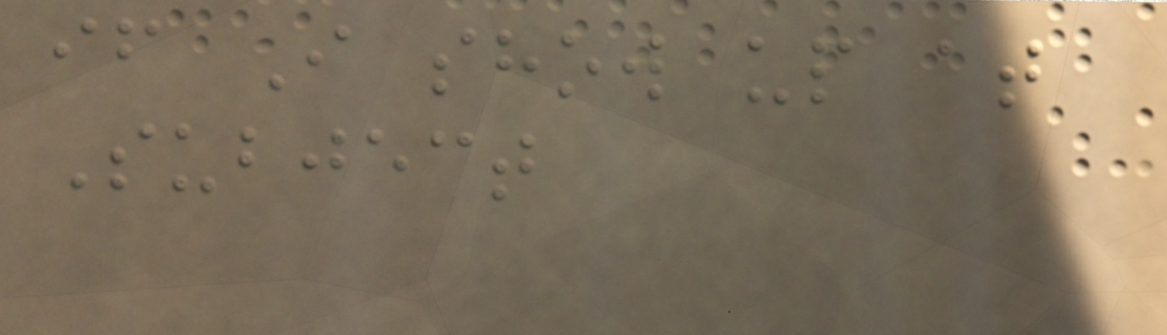if I show up at
Subject
